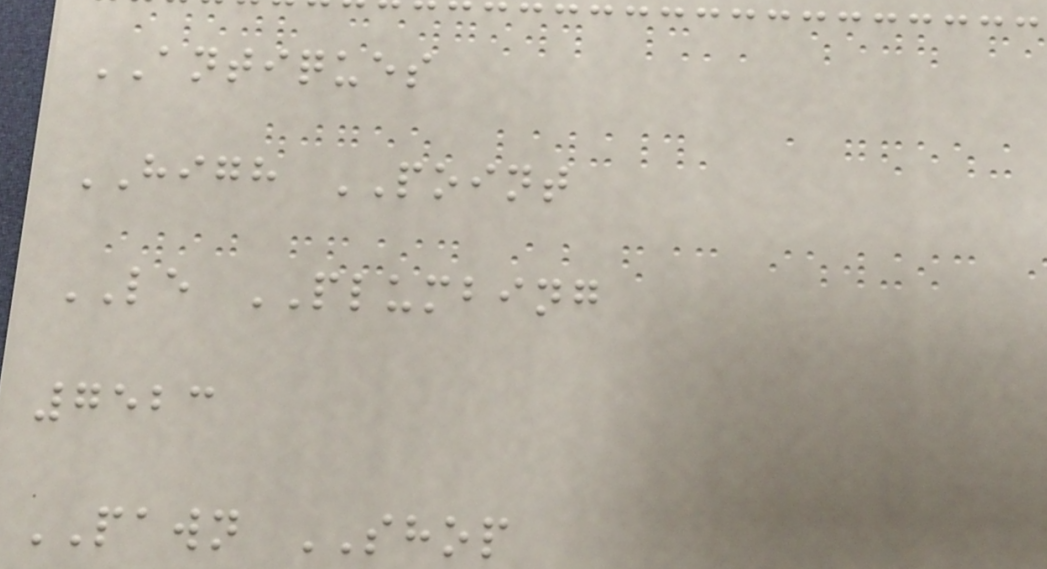ANTIQUES
HIGH POINT
LE PLUMBING
7523
PAWN SHOP
